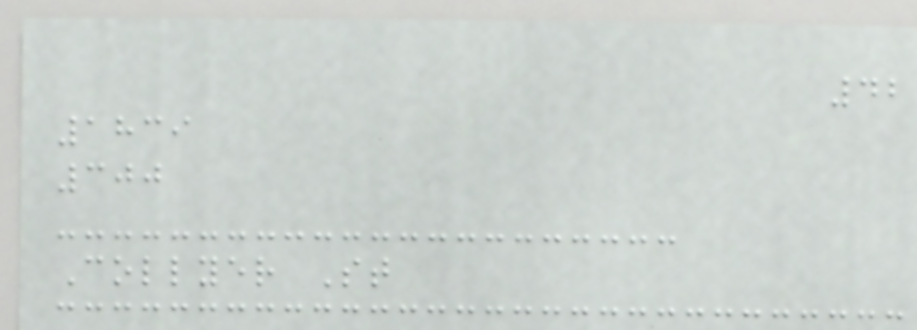42
1839
300
Collyer St
